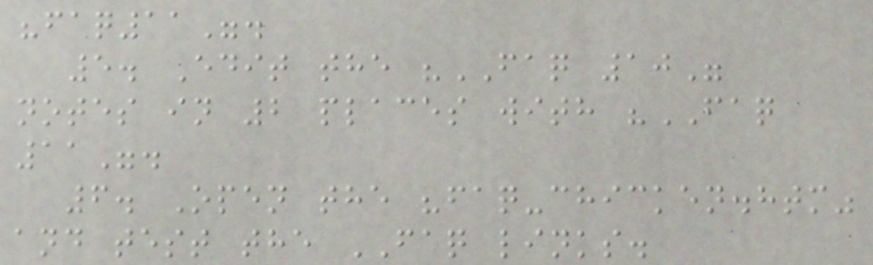"faq11".
5. Edit the "FAQ 10"
notes in 2 places with "FAQ
11".
6. Open the "faq-chicken.htm"
and test the FAQ links.
